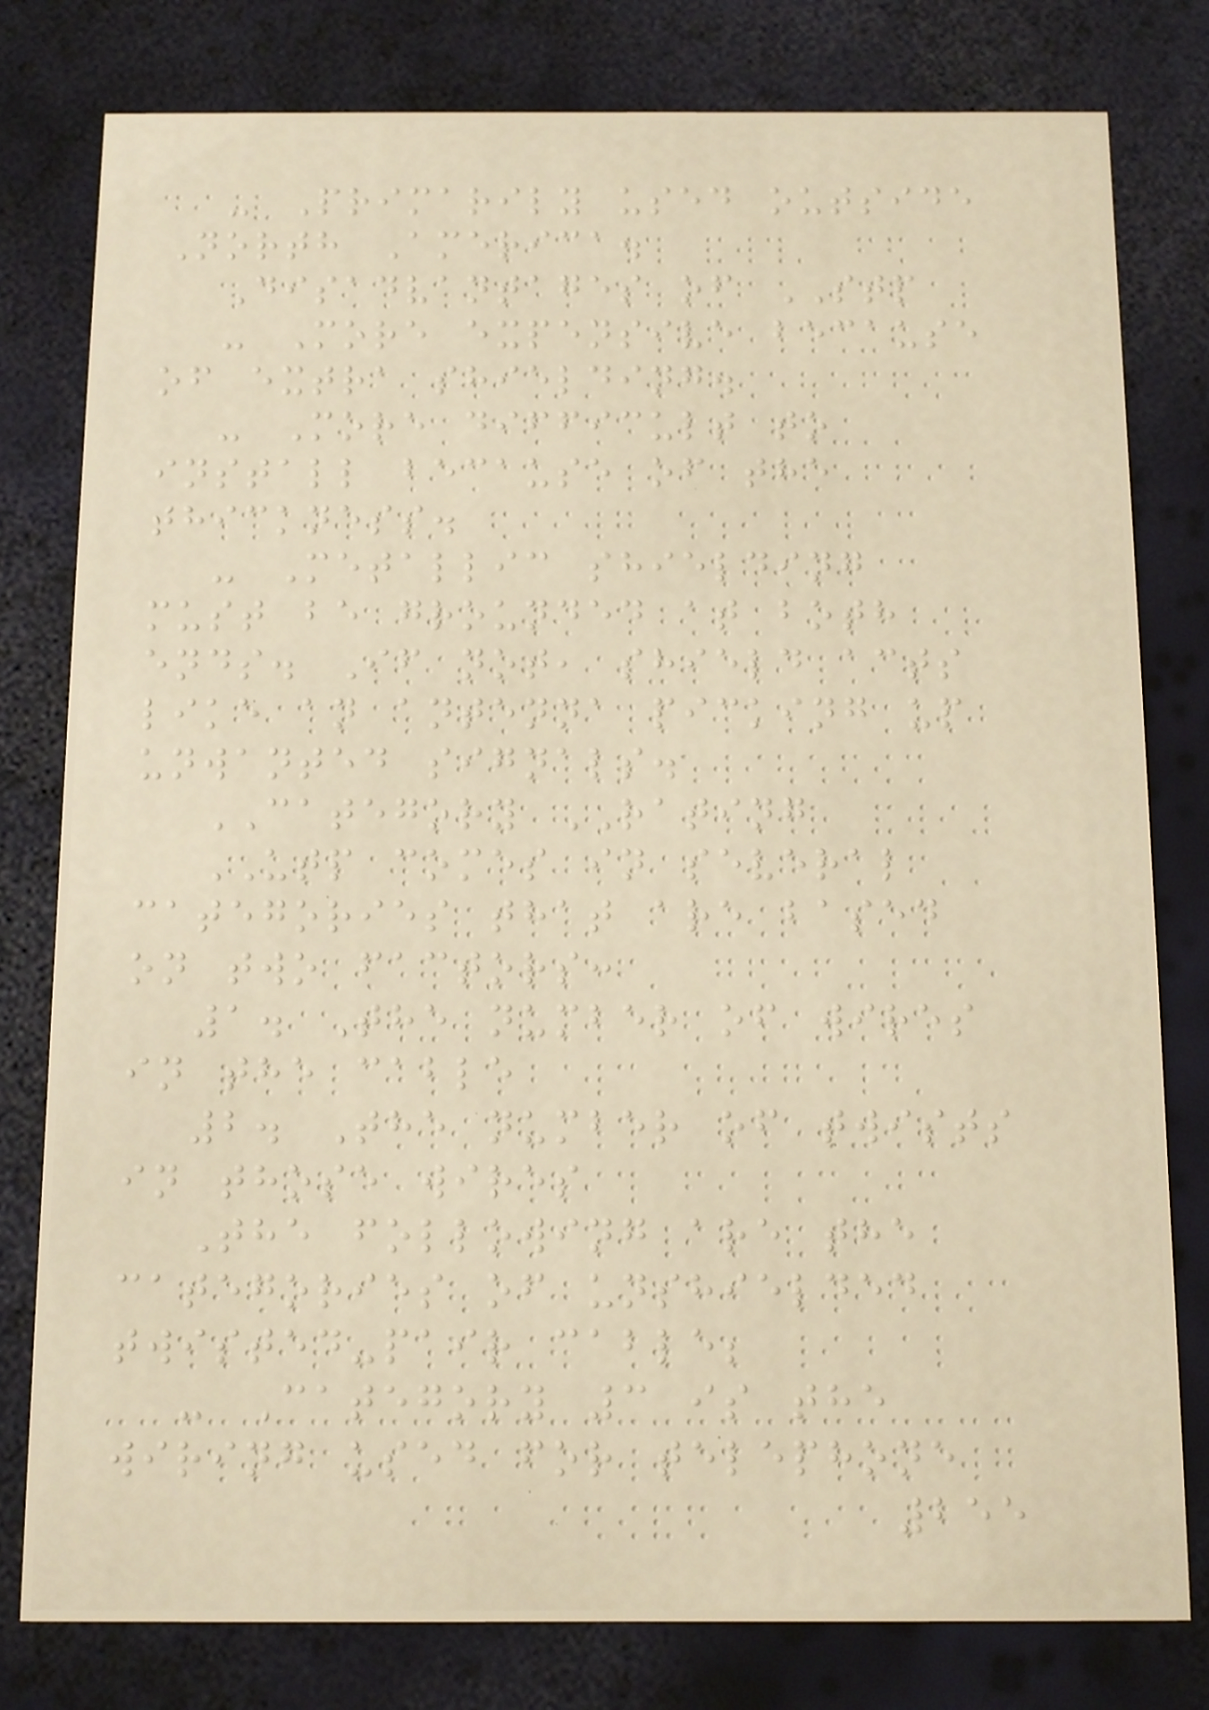- Primarily used outside
North America.
Disadvantages of STP
- More expensive because
of extra shielding.
- More difficult to
install because of the
thickness.
- Metallic shielding
must be grounded at both
ends. If not, shield acts
like an antenna picking up
unwanted signals.
CATEGORY RATING
UTP comes in several
categories that are based
on two factors:
1. The number of wires
in the cable
2. The number of twists
in those wires
The following are the
categories of unshielded
twisted-pair cable;
- Category 3 is the
wiring used for telephone
255
